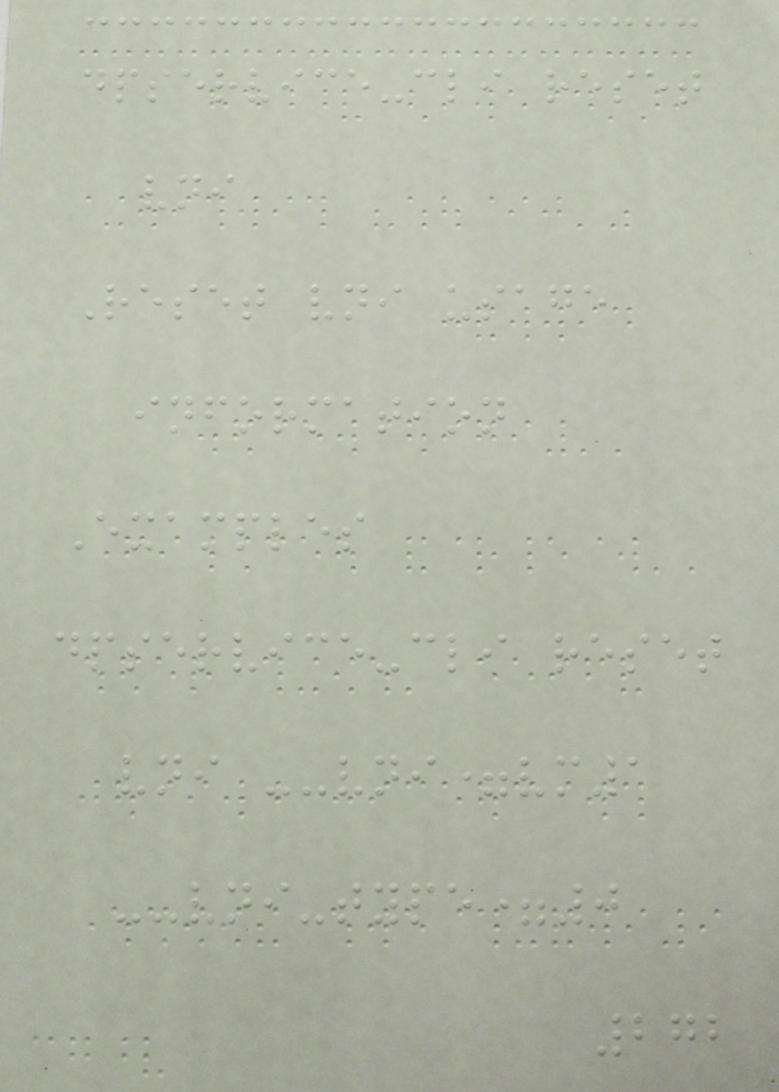dpservice-cli reset
vni
Reset vni usage
information
Examples
dpservice-cli reset
vni --vni=vm1
--vni-type=0
272
